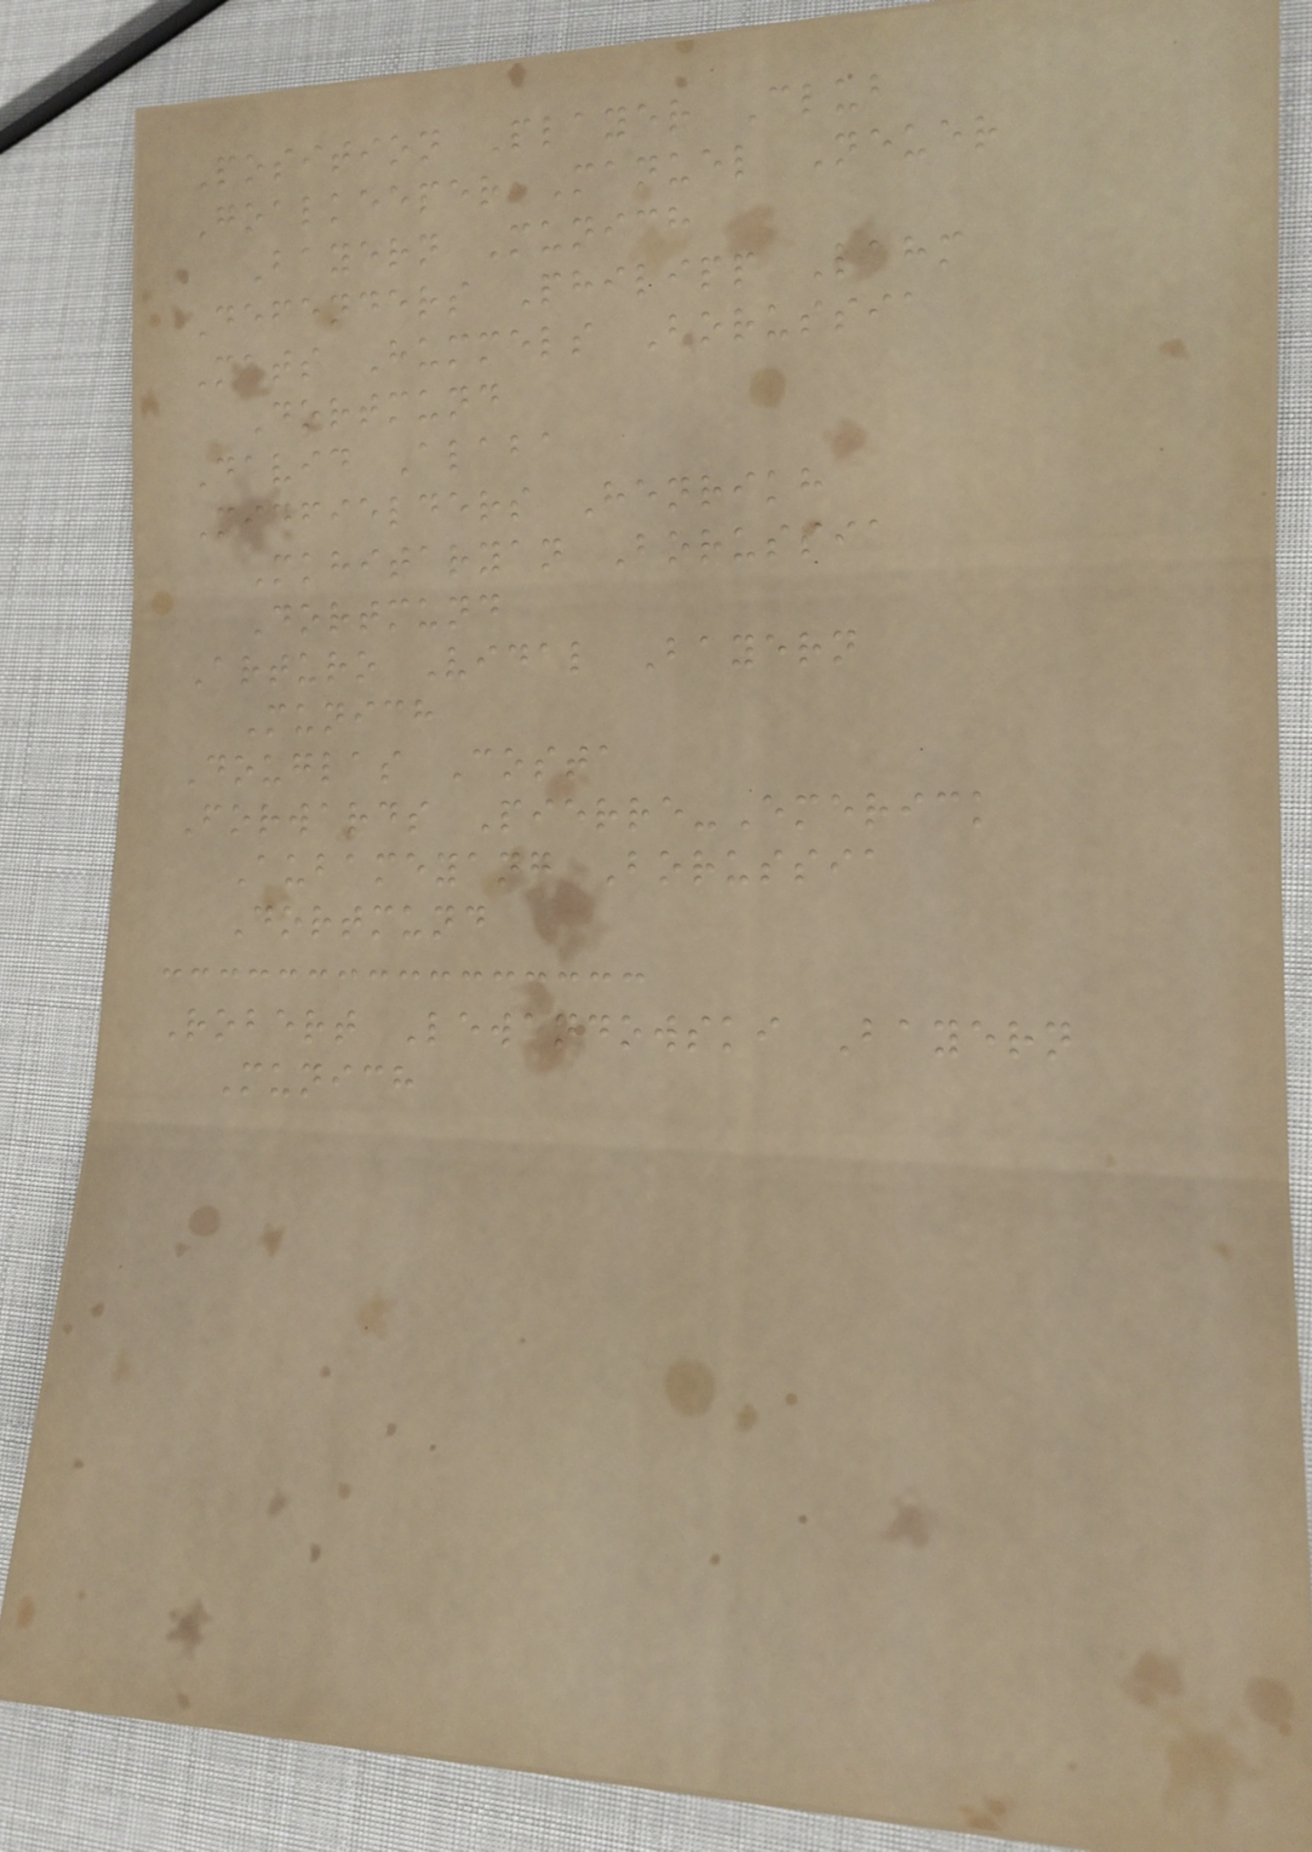Position Player Club
Goalkeeper Manuel Neuer
Bayern Munich
Defenders Philipp Lahm
Mats Hummels Borussia
Dortmund
David Alaba
Midfielders Henrikh
Mkhitaryan Borussia
Dortmund
Arturo Vidal Bayern
Munich
Douglas Costa
Forwards Pierre-Emerick
Aubameyang Borussia
Dortmund
Robert Lewandowski Bayern
Munich
